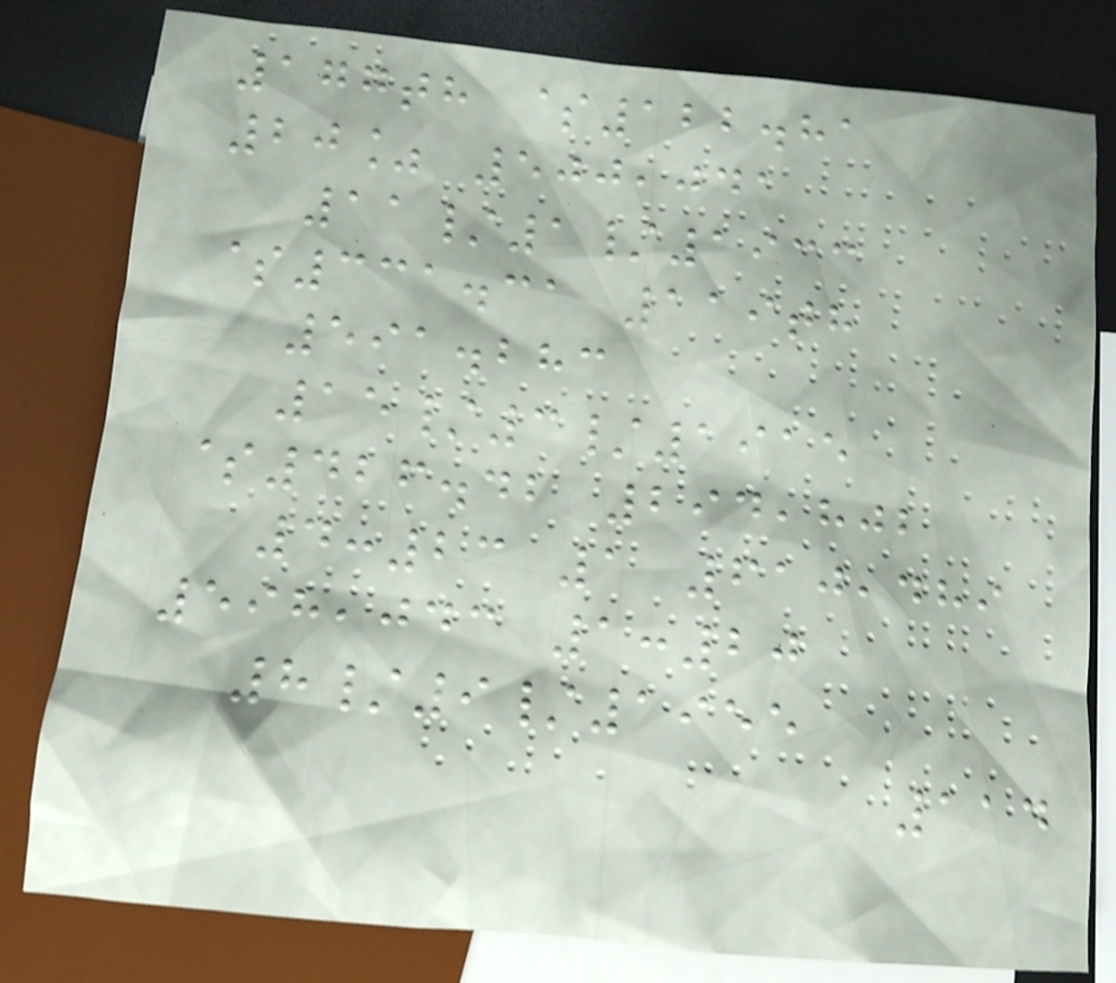177th $122.81
20% 500,041
11/1/1933
$331.31 119th
591.283
15/3/1915
$426.42 294,802
4:23 1 610,489
598,043 1:20
8/9/1955
114
